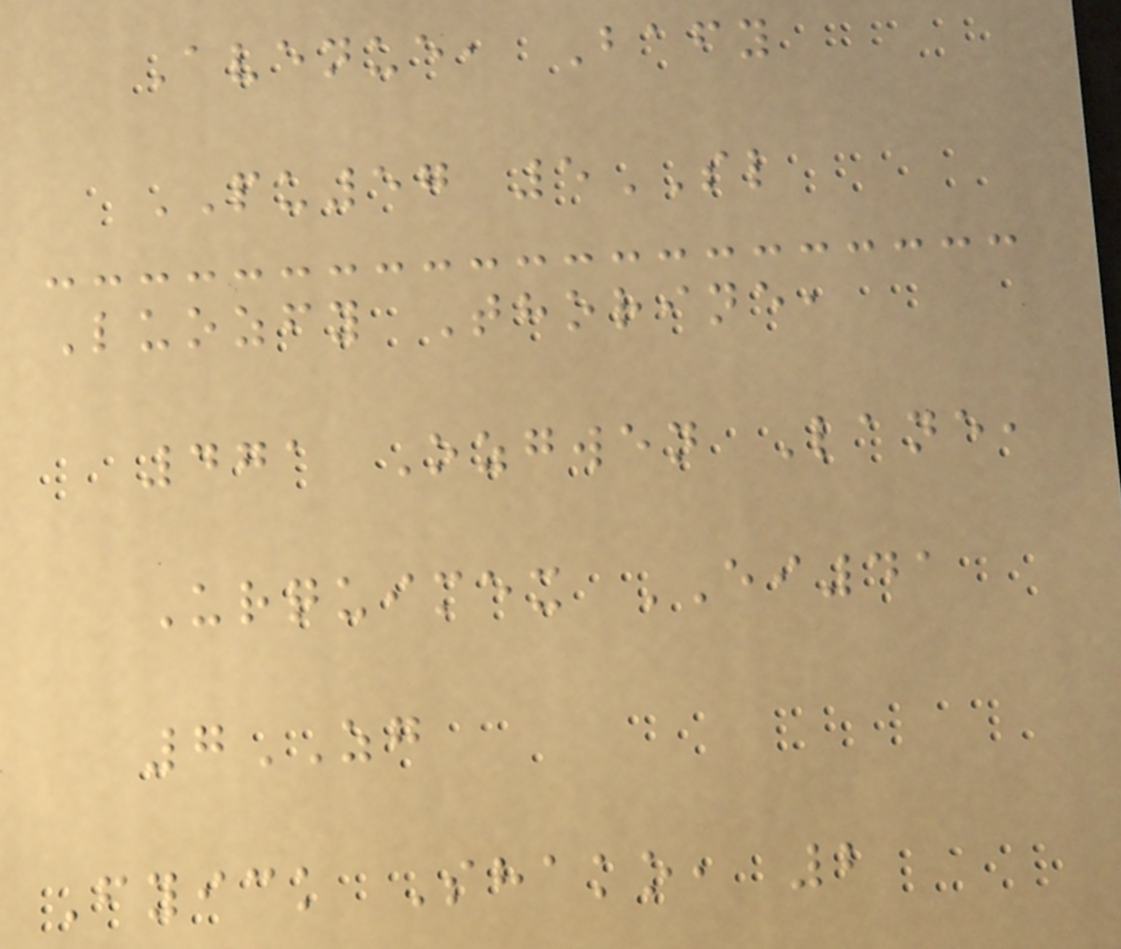Avenue, Bafy
PU57 5SL
Luozfy Thorine,
471 Ozgwen Lane,
Urquimex EI41
7ZG
Fyick Shako, 2
